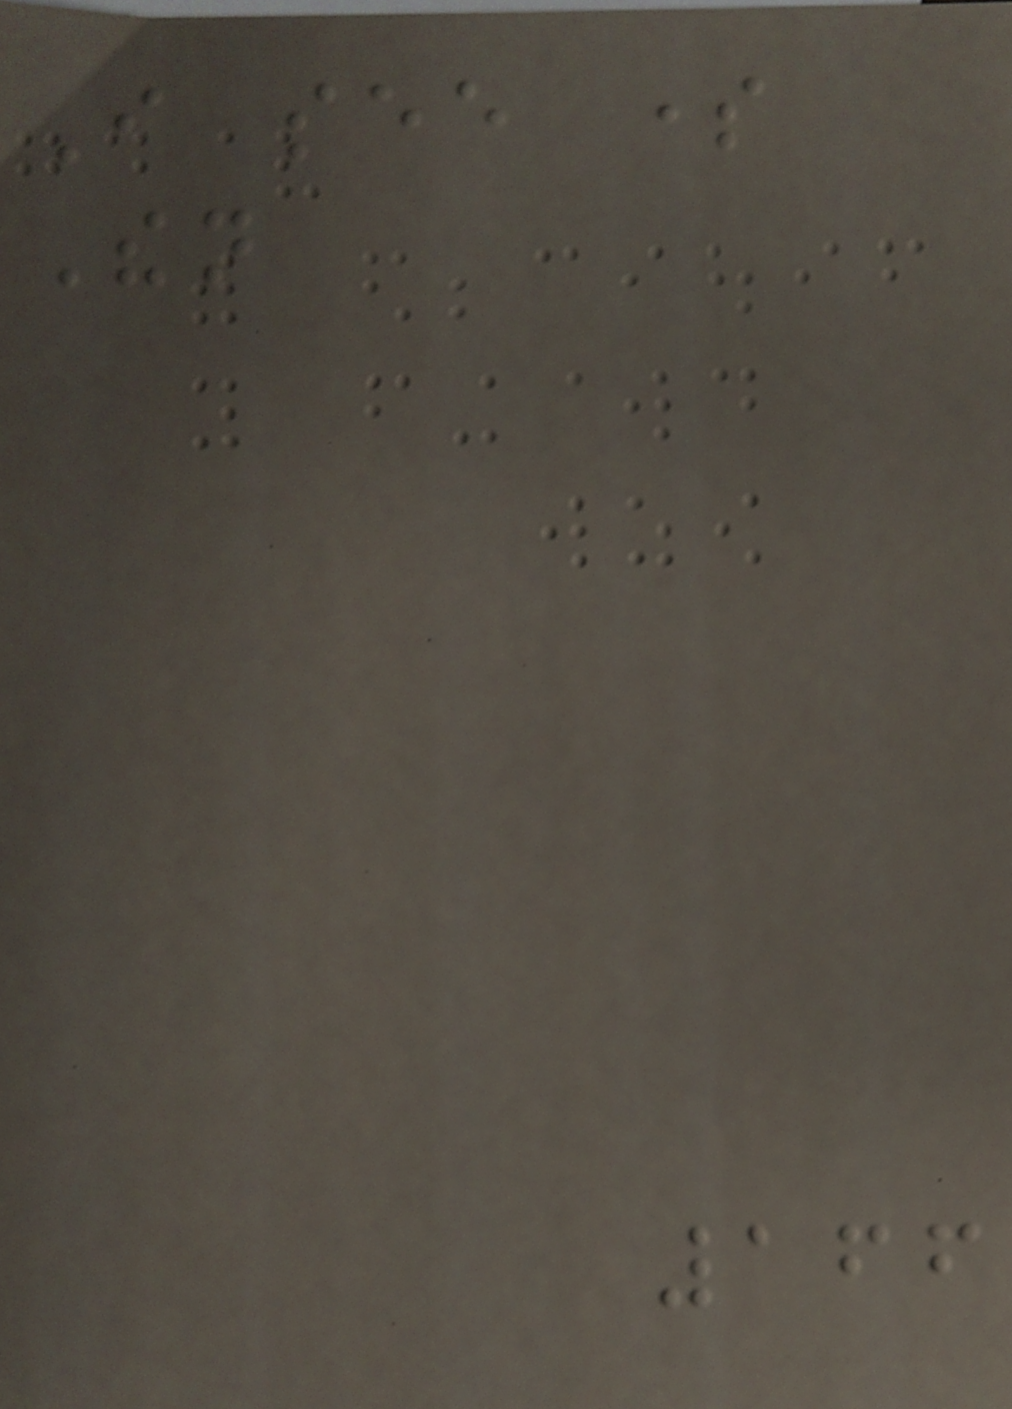I see some
Then
166
